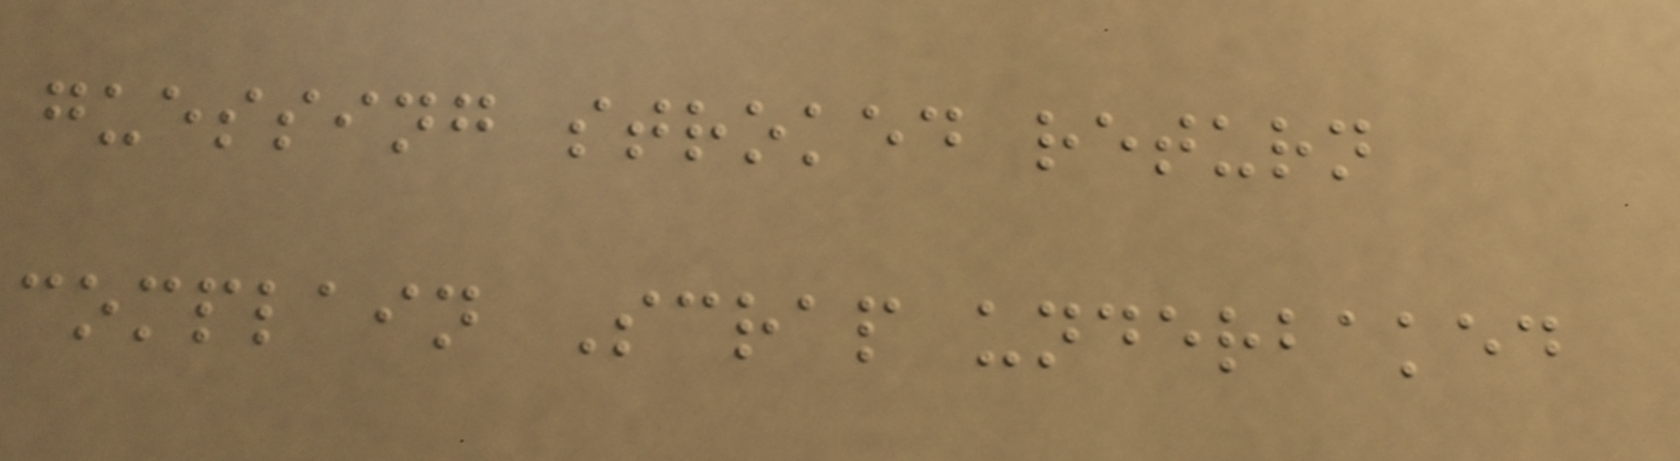guessing stroked return
complain Scrap underbaked
